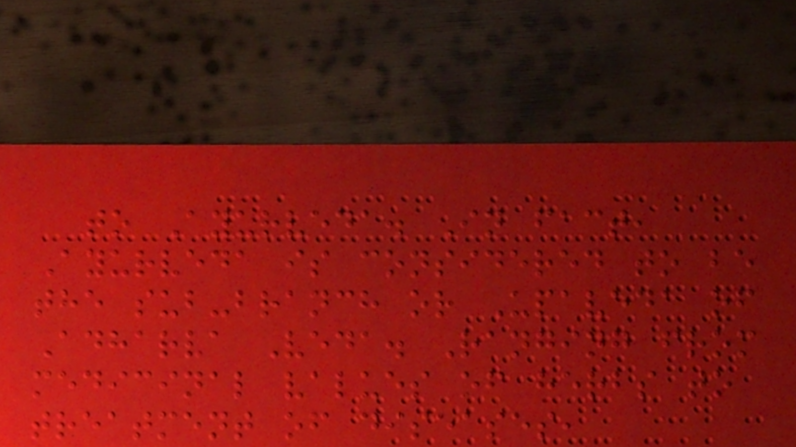to Ayurveda. In fact,
Ayurveda is considered to be
the sub-branch or Upaveda of
Adharva Veda. Ranging from
medicinal values of herbs to
treatment of diseases,
